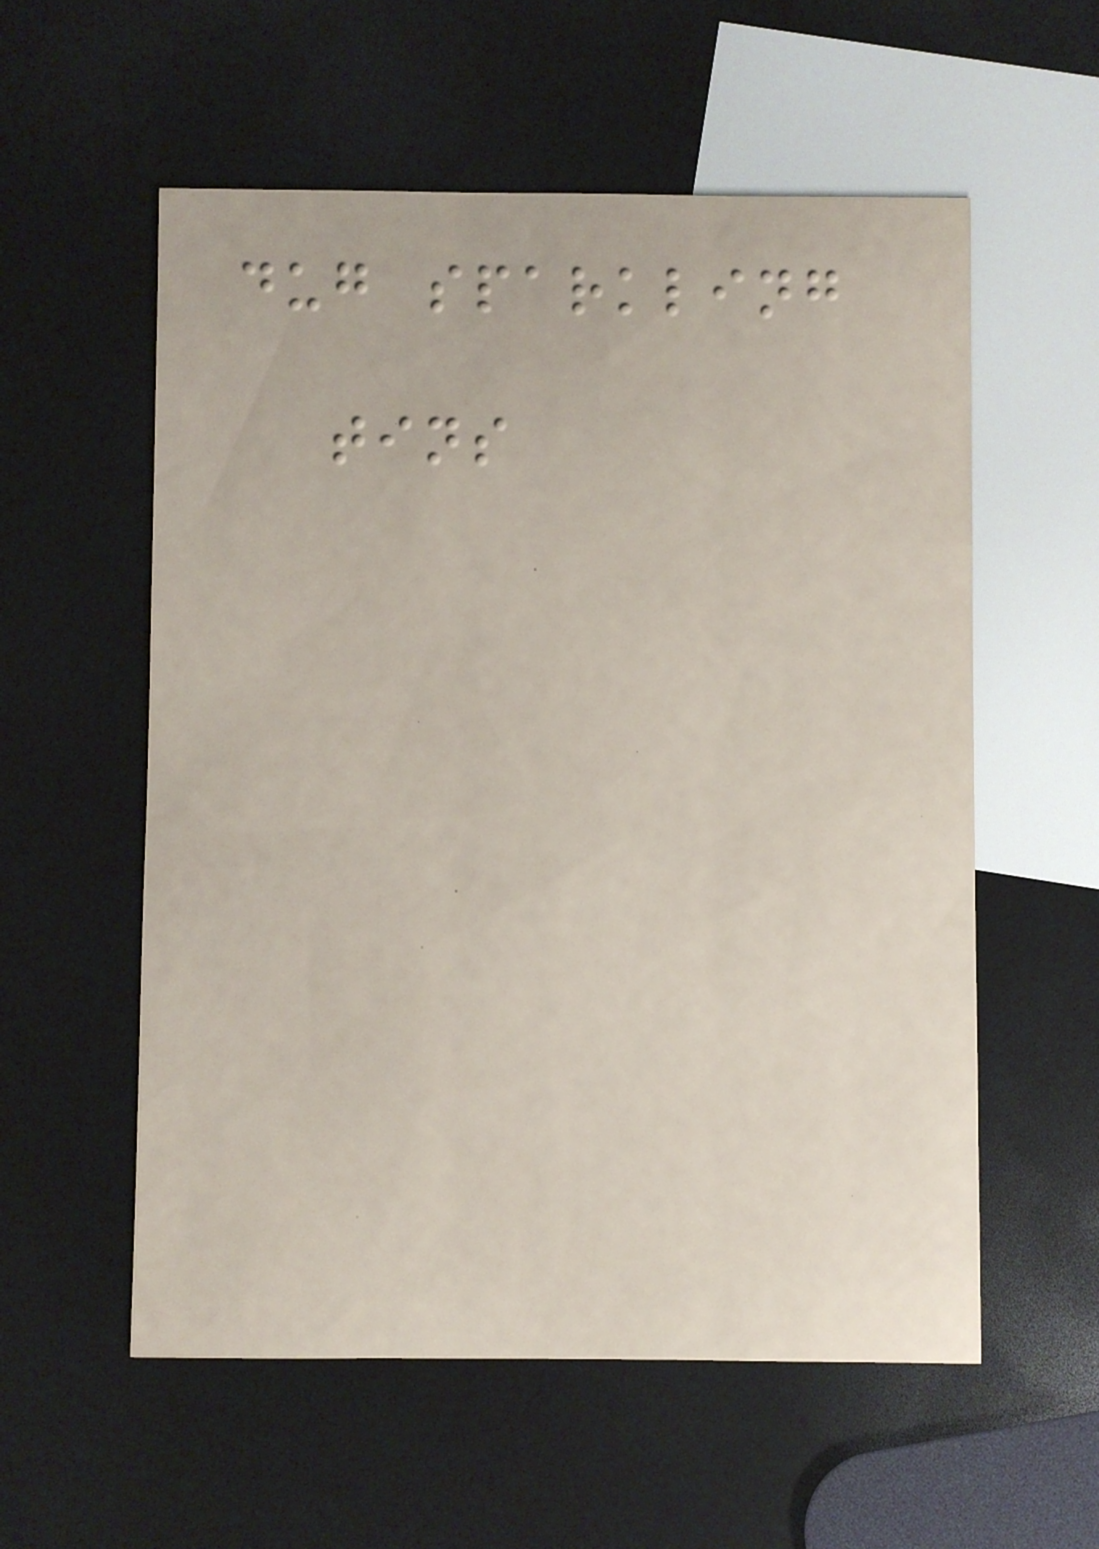dug sparkling
tins
